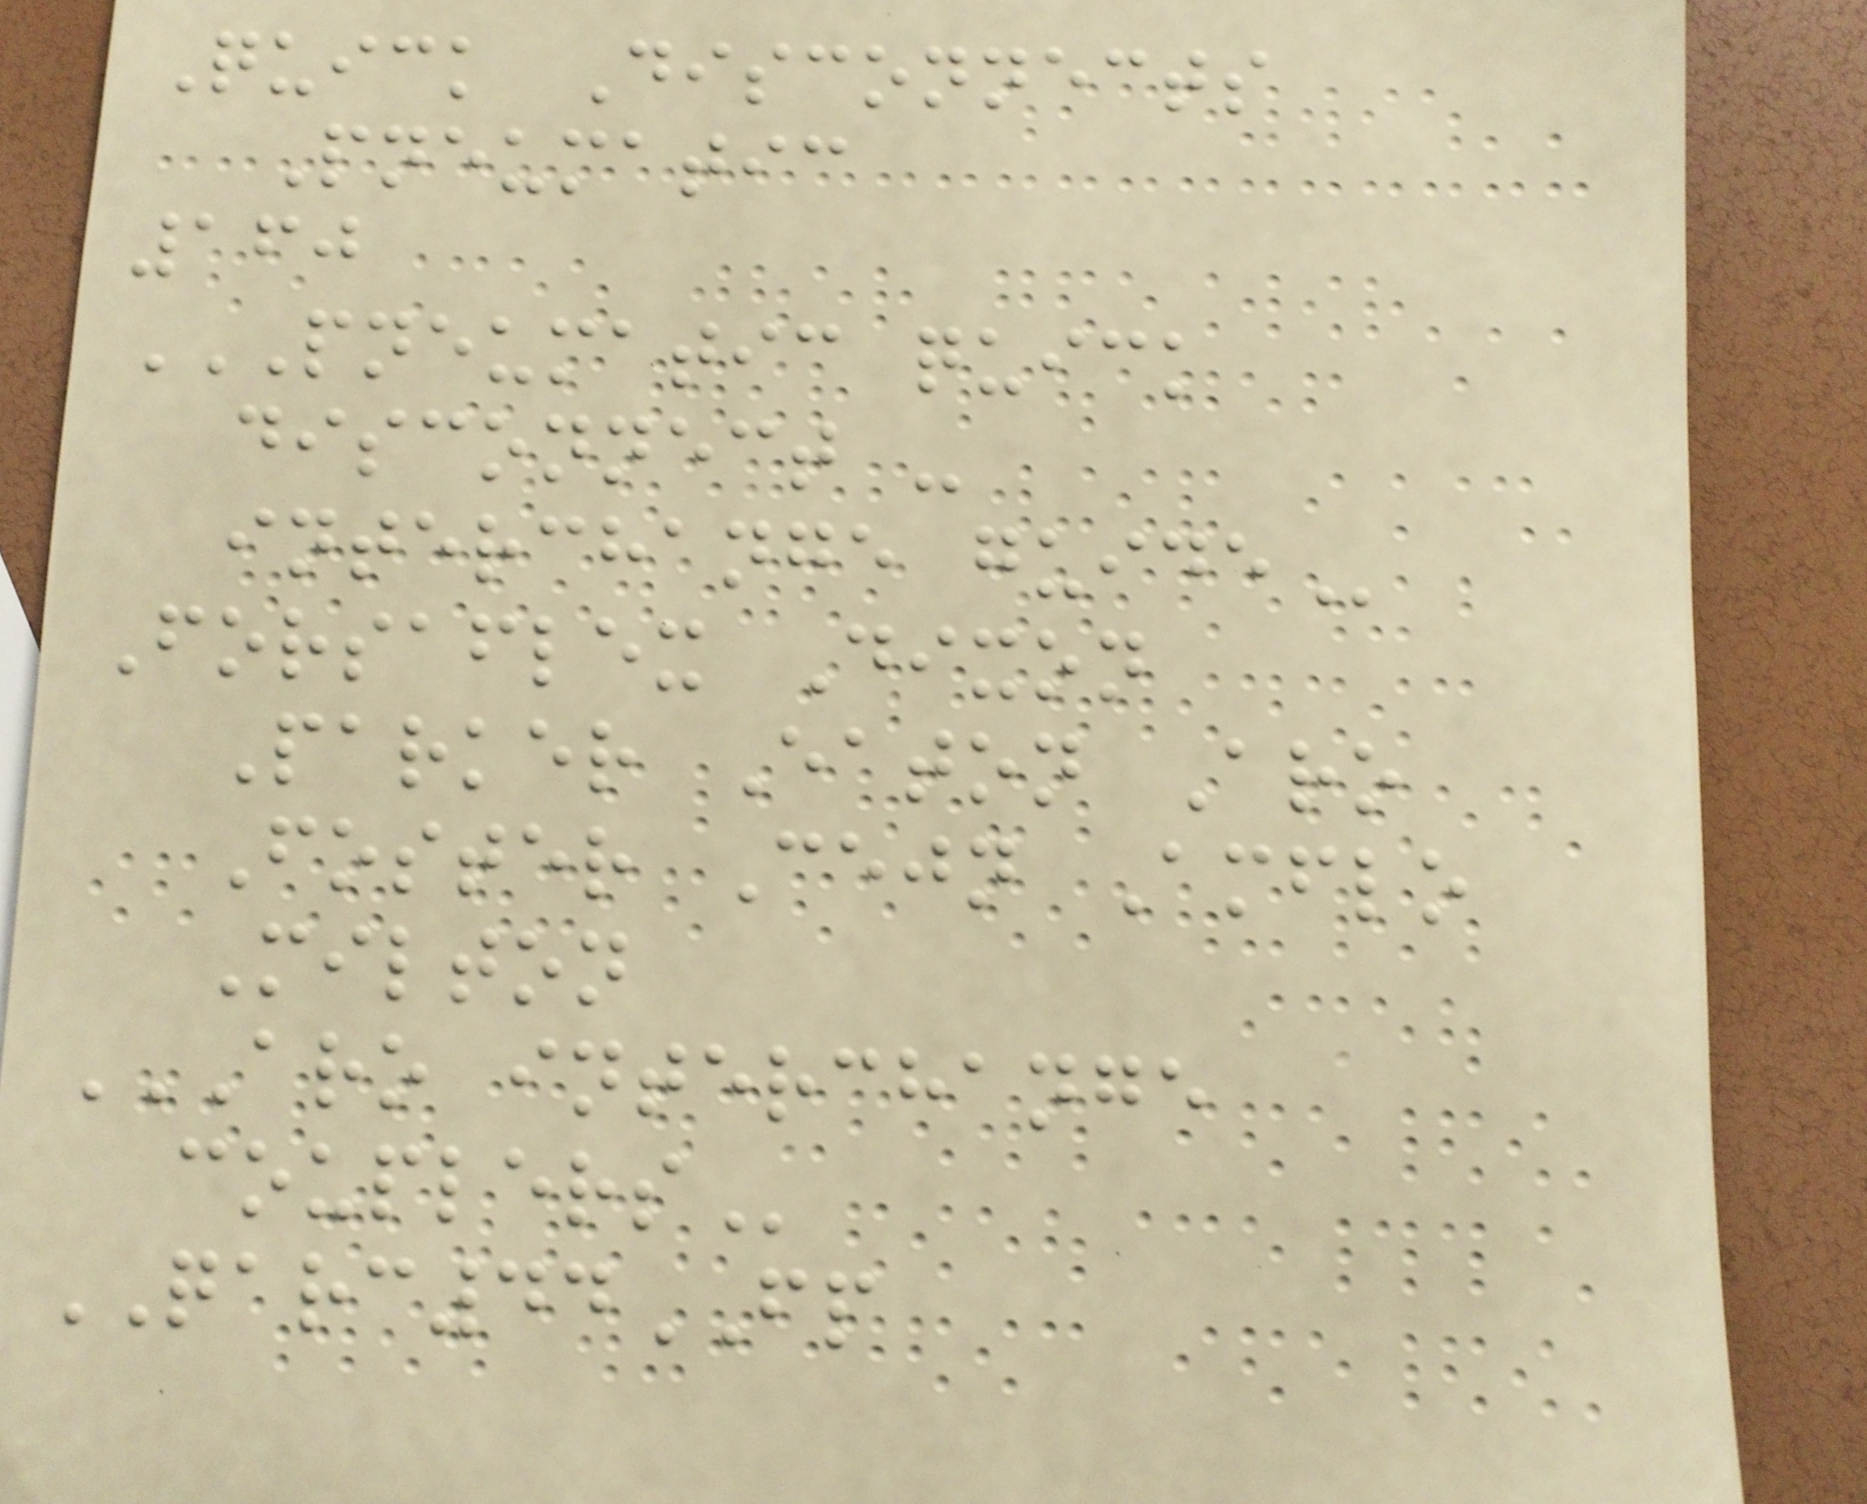Quick Disconnects
Pneumatic
160
PNEUMATIC QUICK
DISCONNECT -
INTERCHANGE GUIDE
Forsaflex Dixon
Parker Eaton Aro
Foster Cejn Amflo
Milton
ARO INTERCHANGE
COUPLERS
QARC44FP
